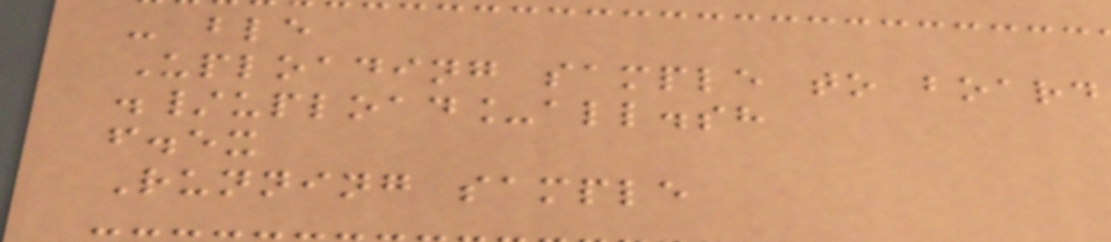- ble
Uploading sample to board
./upload_all.sh
f.ex
Running sample
